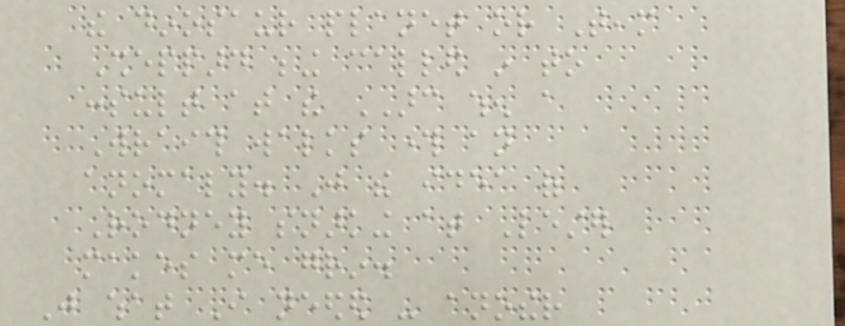the dinosaur planet or Team
Sheppard being called in to
consult at the ARC when a
Wraith walks through an
anomaly. Just the idea of
Rodney snarking at Lester
makes me grin.
Just what I needed - another
